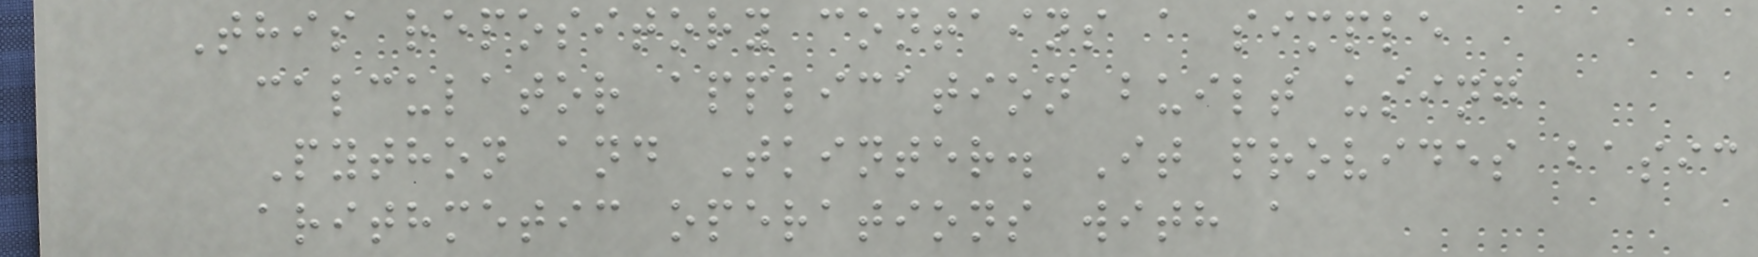This repository contains a simple
calculator application built using
Python and Tkinter. It provides basic
arithmetic operations with a
